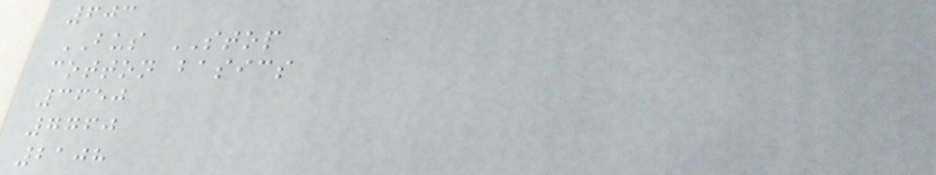603
BUS STOP
cotton basics
3650
7760
2108
